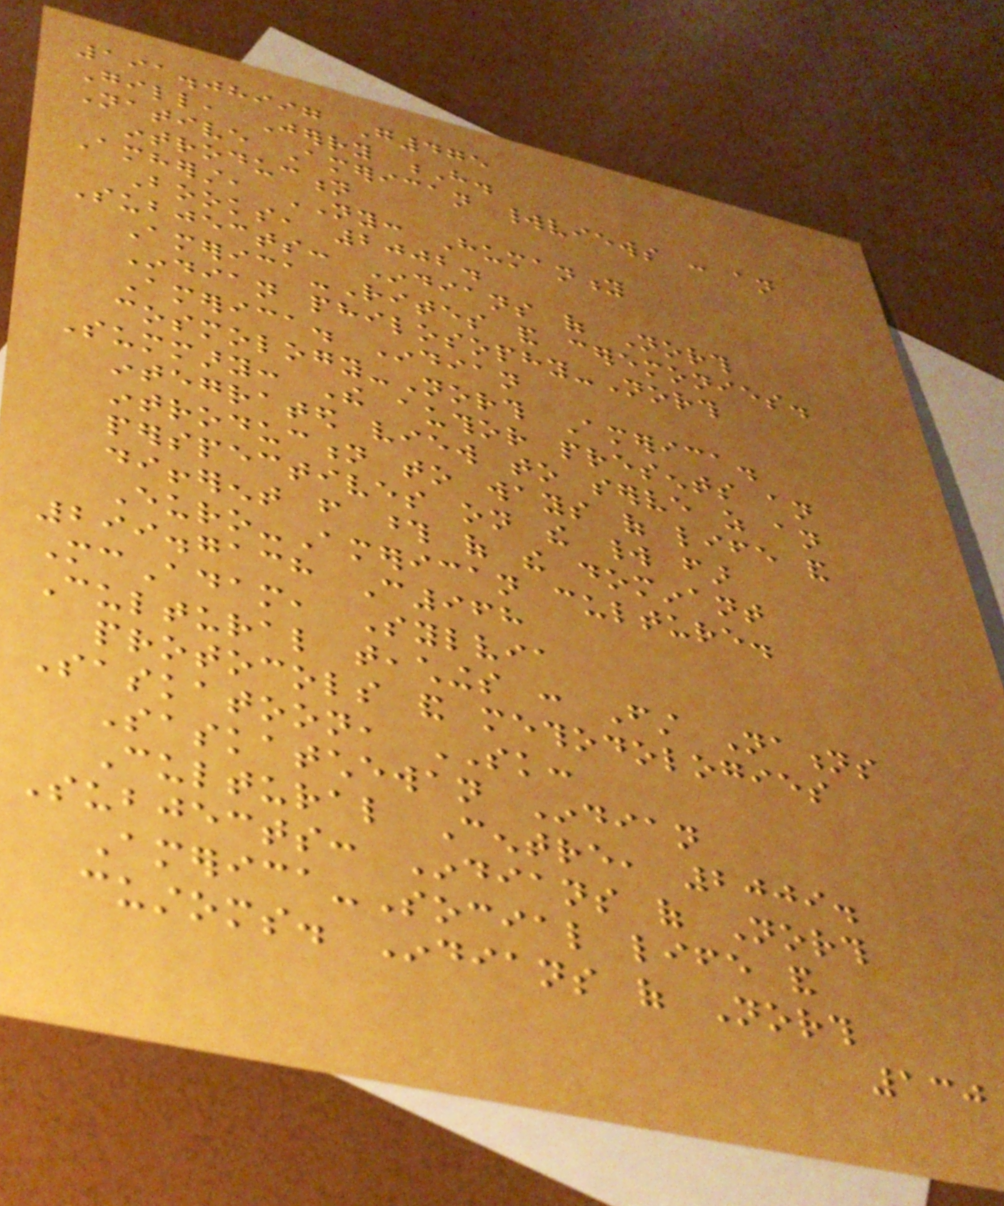191.08997 G475
Gill, Jerry H.
Native American worldviews : an
introduction
Amherst, NY: Humanity
Books, 2002.
Subjects: Indians of North
America-Rites and ceremonies.
Indian philosophy-North
America. Indian
cosmology-North America.
Summary: The author presents an
integrated view to serve as an
introduction to ways of life and
perspectives on the world far
different from those of the dominant
Euro-American culture.
299.7138 C968
McAdam, Sylvia
Cultural teachings : First Nations
protocols and methodologies
Saskatoon, SK:
Saskatchewan Indian
Cultural Centre, 2009.
Subjects: Indians of North
America-Social life and
customs. Indians of North
130
